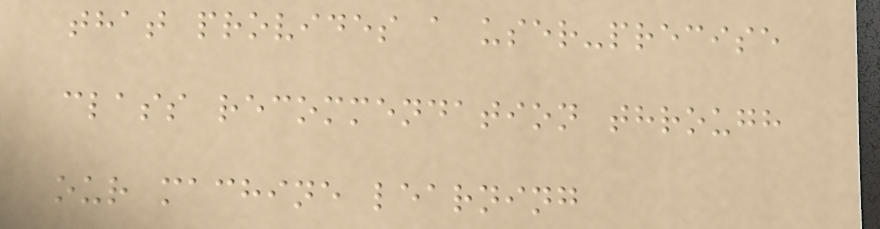that provides a user-precise
class recommendation through
our machine learning
